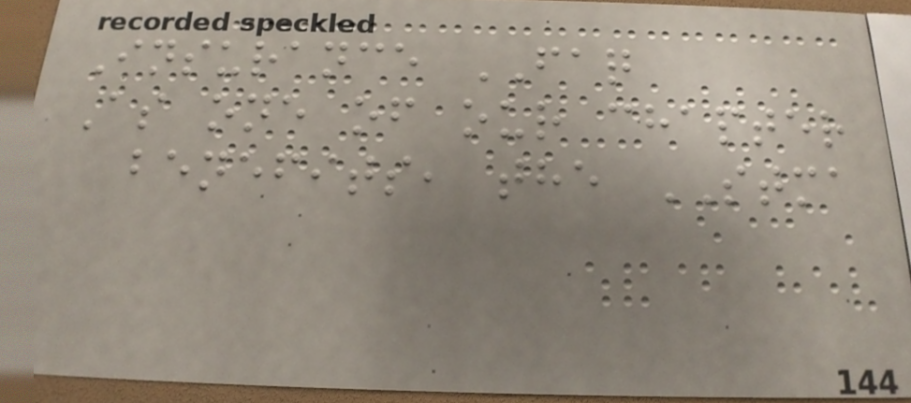Insurance FAQ
As one of our chapter
benefits, the STMA
